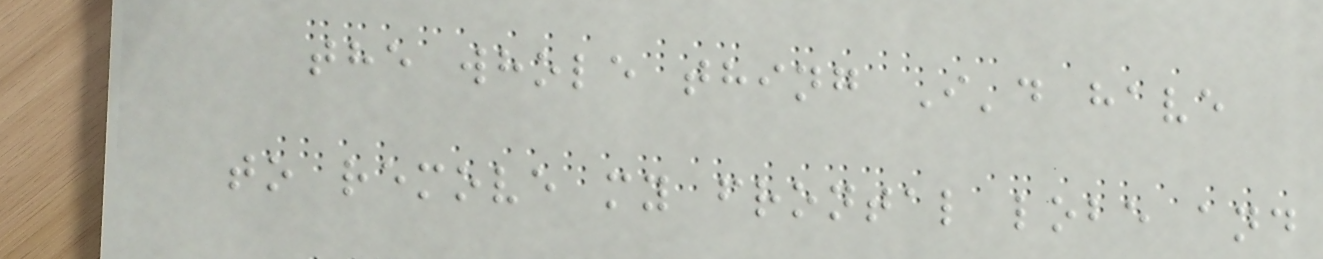the whole thing I'd have
to remove my frontal lobe and
